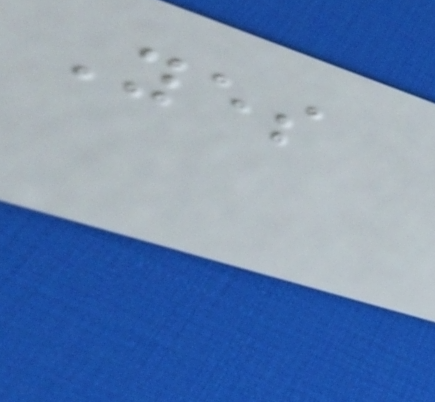Yes
